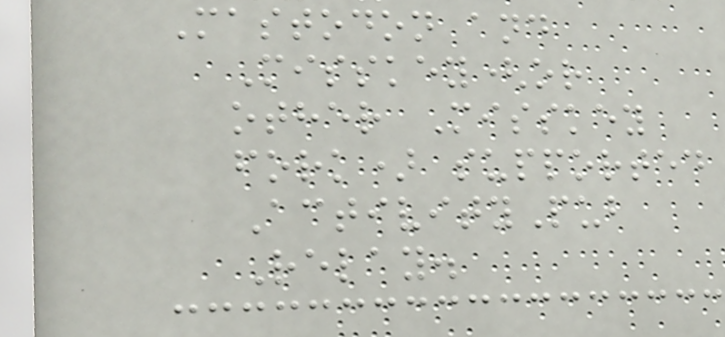Mastodon and
Misskey(or
other Misskey
fork) supported
ActivityPub
Relay.
